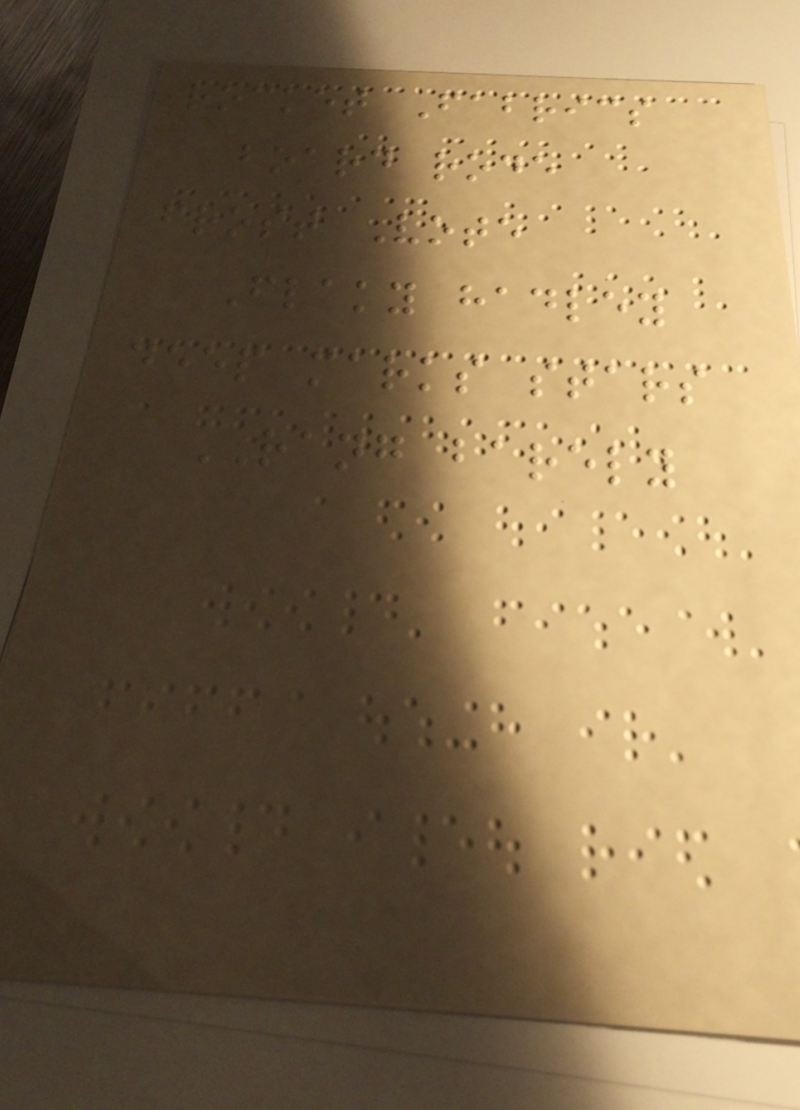rocket Fabrics
board rode
frost Vote
Flaky hadley
deep marks stars
RANG barely
